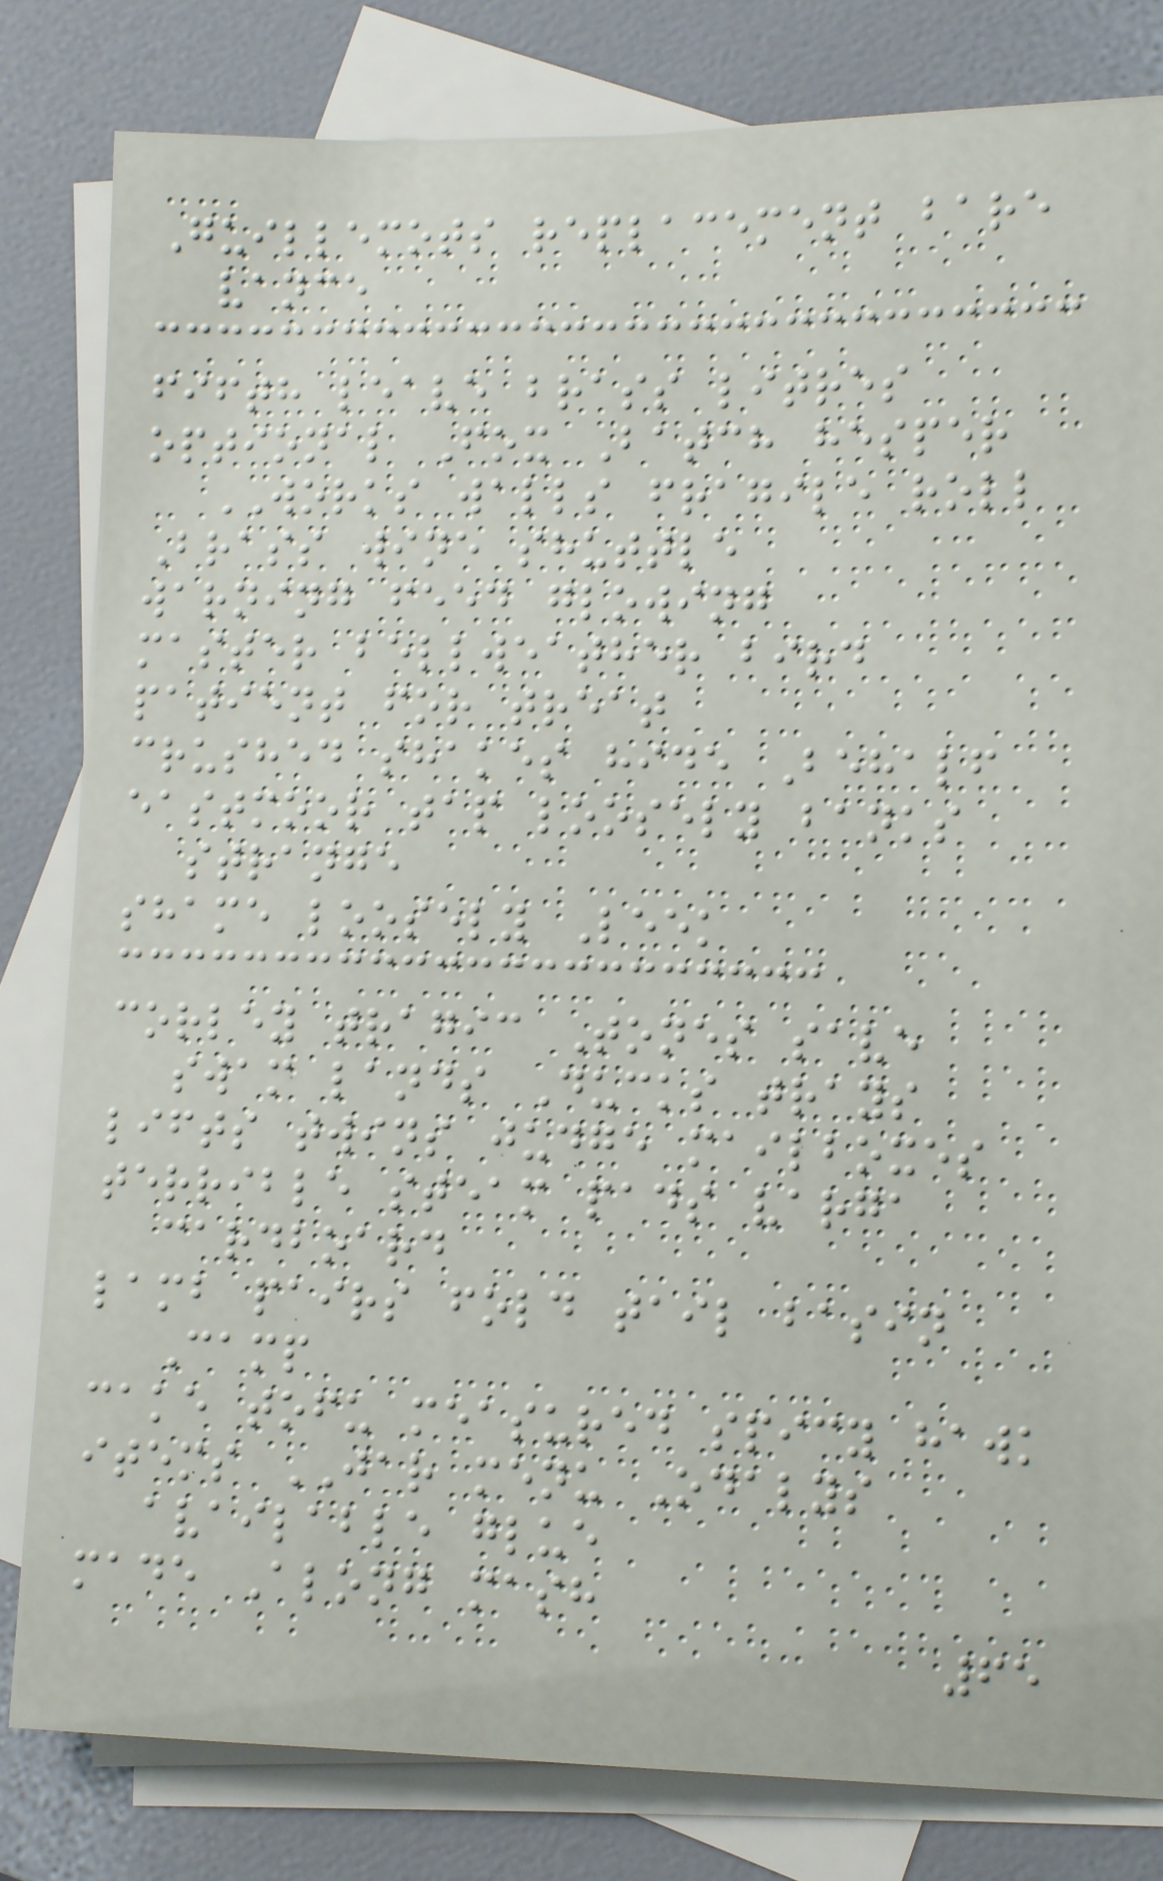Guillemots replacement bare
vance
fifth leave brass litres
optional Fox Batch hesper
WORKS walls fragile roll
Brass wine shuttle
warning feed glowing
master bellweather bird
patient for treat
crushed shakes hide Behalf
eastmoor tap loosely banks
strange
shame loosely Leek
corley tragic Tones save
swam lands Ducks trays
lifts twins judge mailboxes
terrible steam pads varga
cardboard
lamb pairs fold tail basin
Camp
cake tofu measured spicy hawk
items JAR menu Odalys
available glue
made Along mash
65
